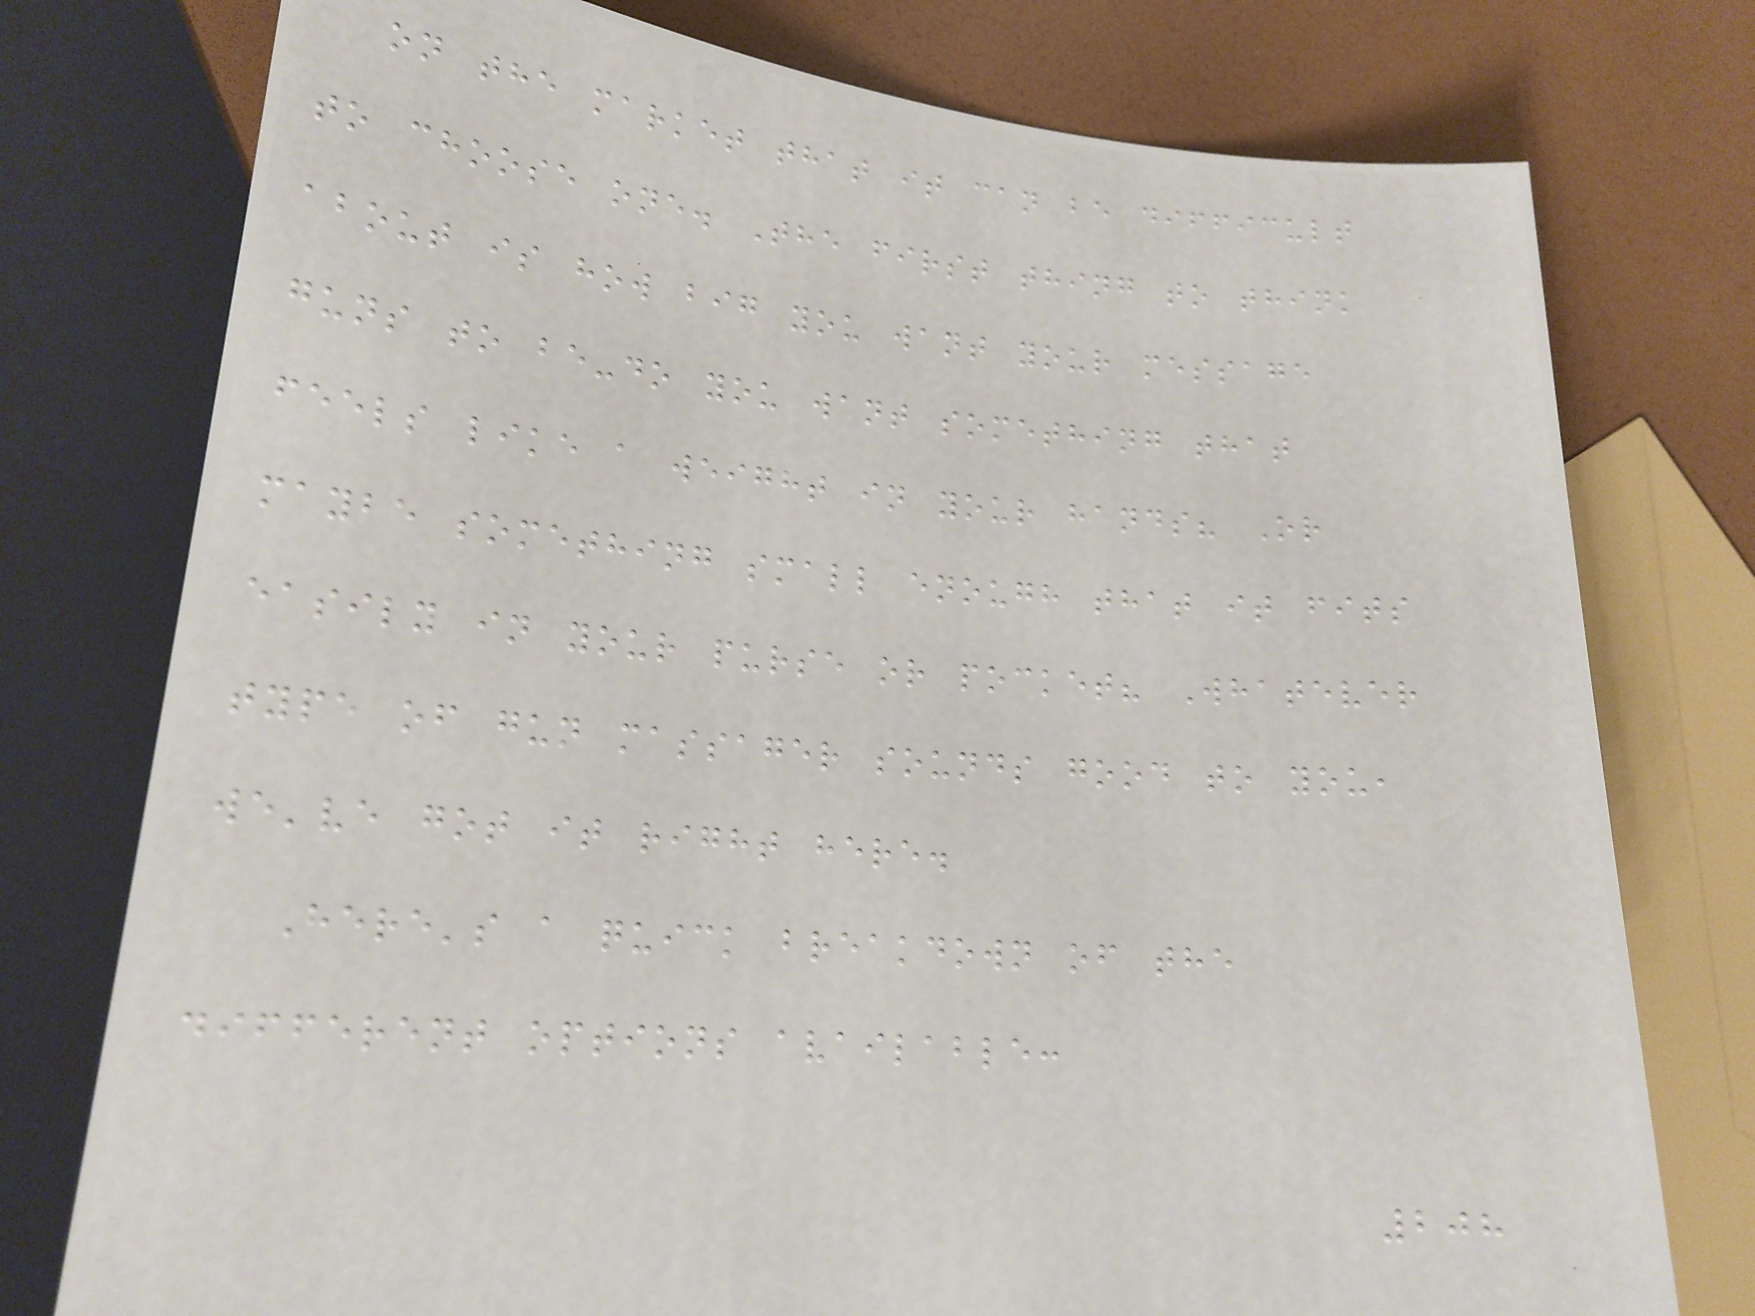on the market that it can be difficult
to choose one. The first thing to think
about is how big you want your message
guns to be-do you want something that
feels like a weight in your hands? Or
maybe something small enough that it fits
easily in your purse or pocket? Whatever
type of gun massager sounds good to you,
we've got it right here.
Here's a quick breakdown of the
different options available:
208
